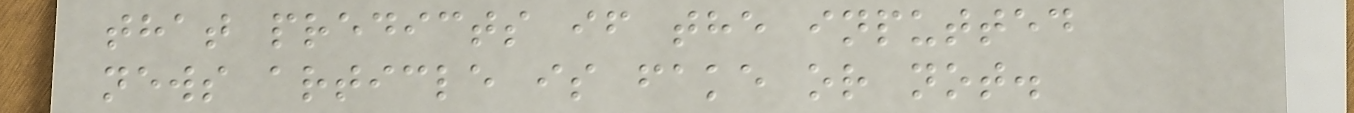that predicts if the inputted
news article is fake or not.
